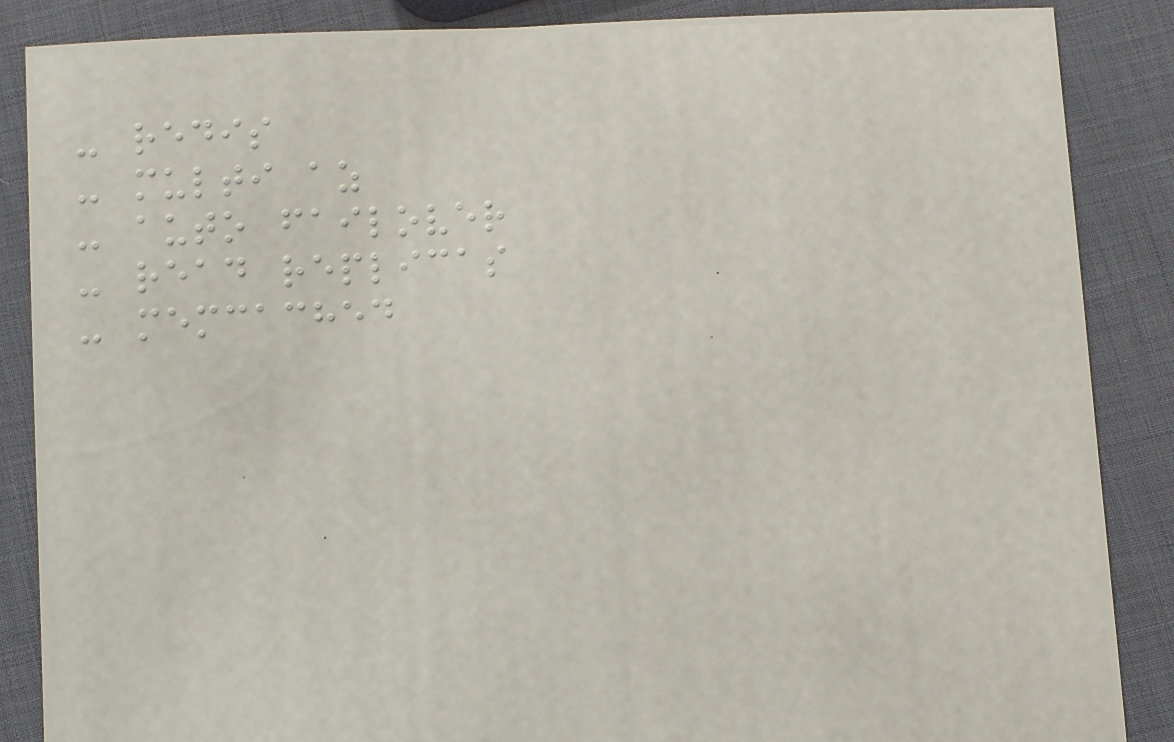- redis
- multi az
- auto failover
- read replicas
- memcached
